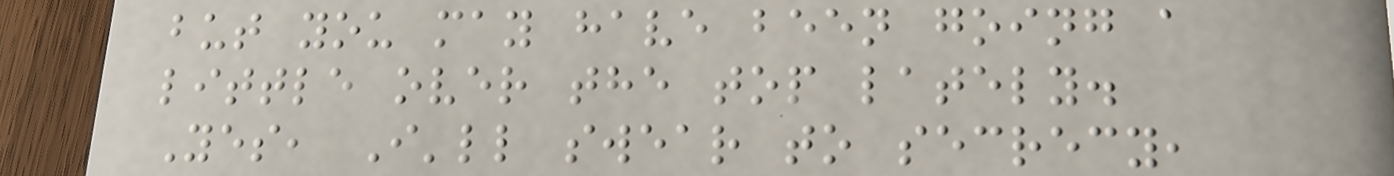but you may have been going a
little over the top lately.
Yes, I'll swear to secrecy,
